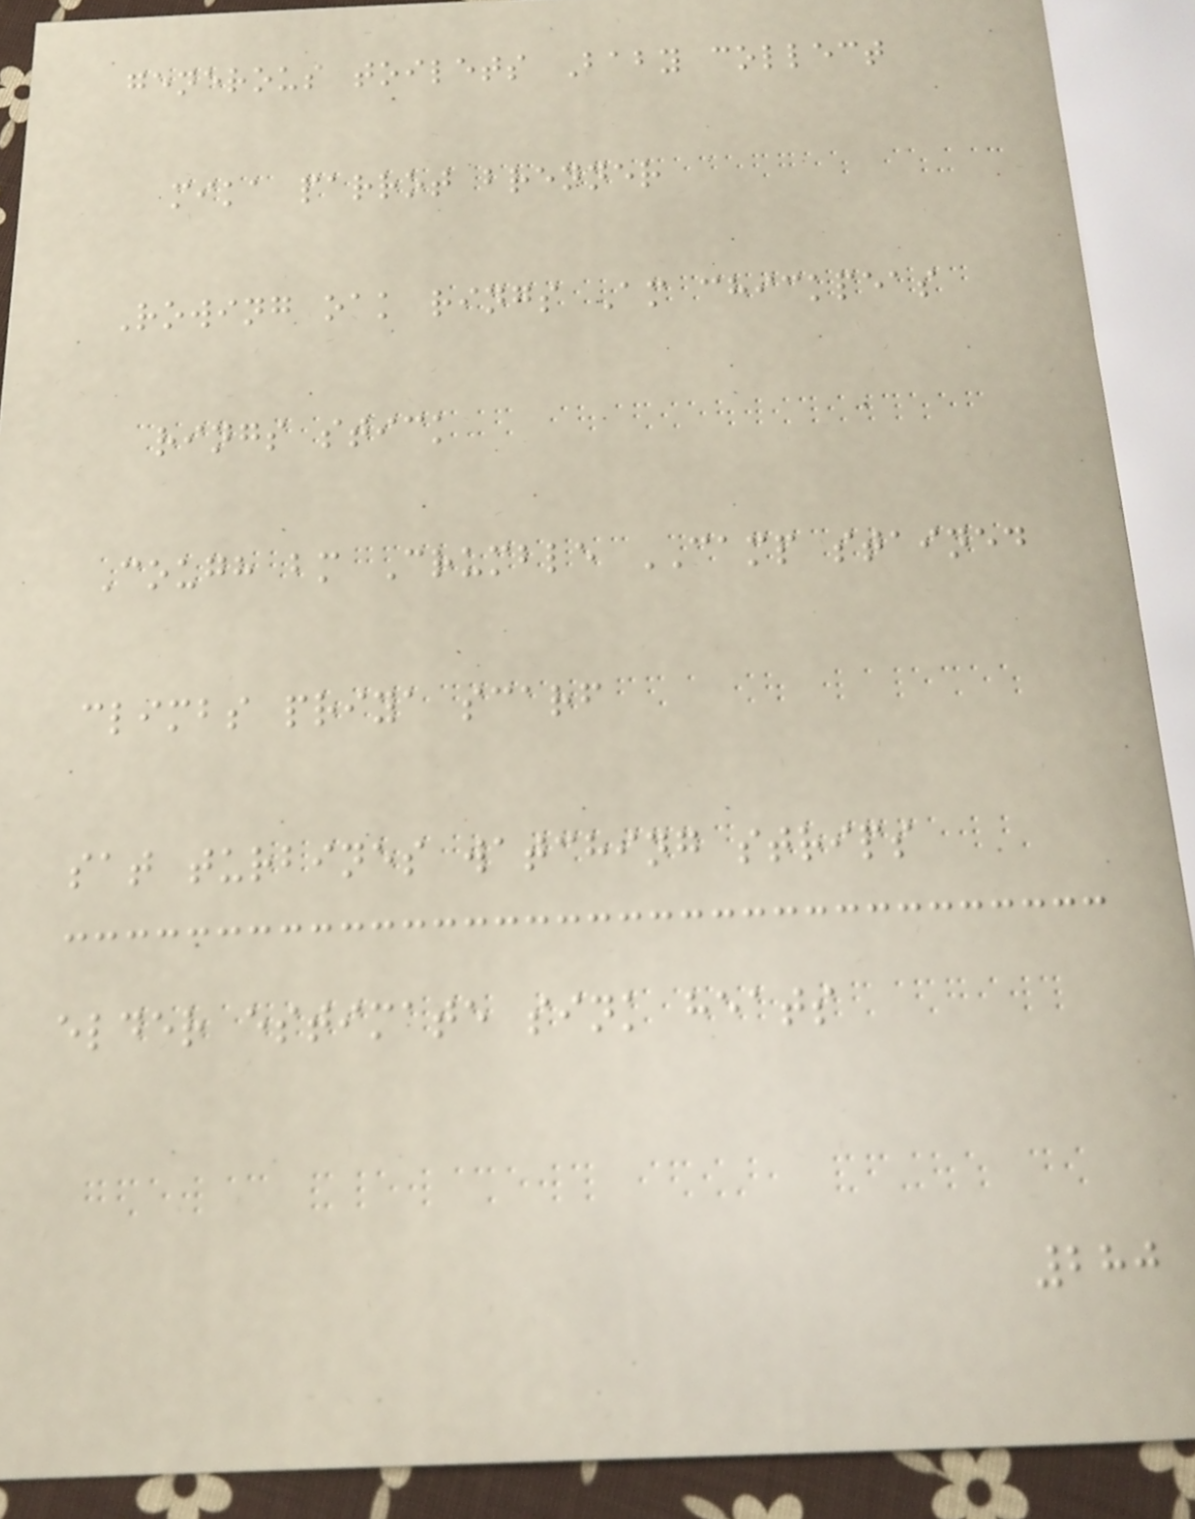generous toilets Baby collect
mika parrot brenner
Rowing oak rings Am chickpeas
rings stick
Cough bm Crumble CAMP stained
climbs priya scarf
sat turbines watching strips
elder estimate sink heats
280
